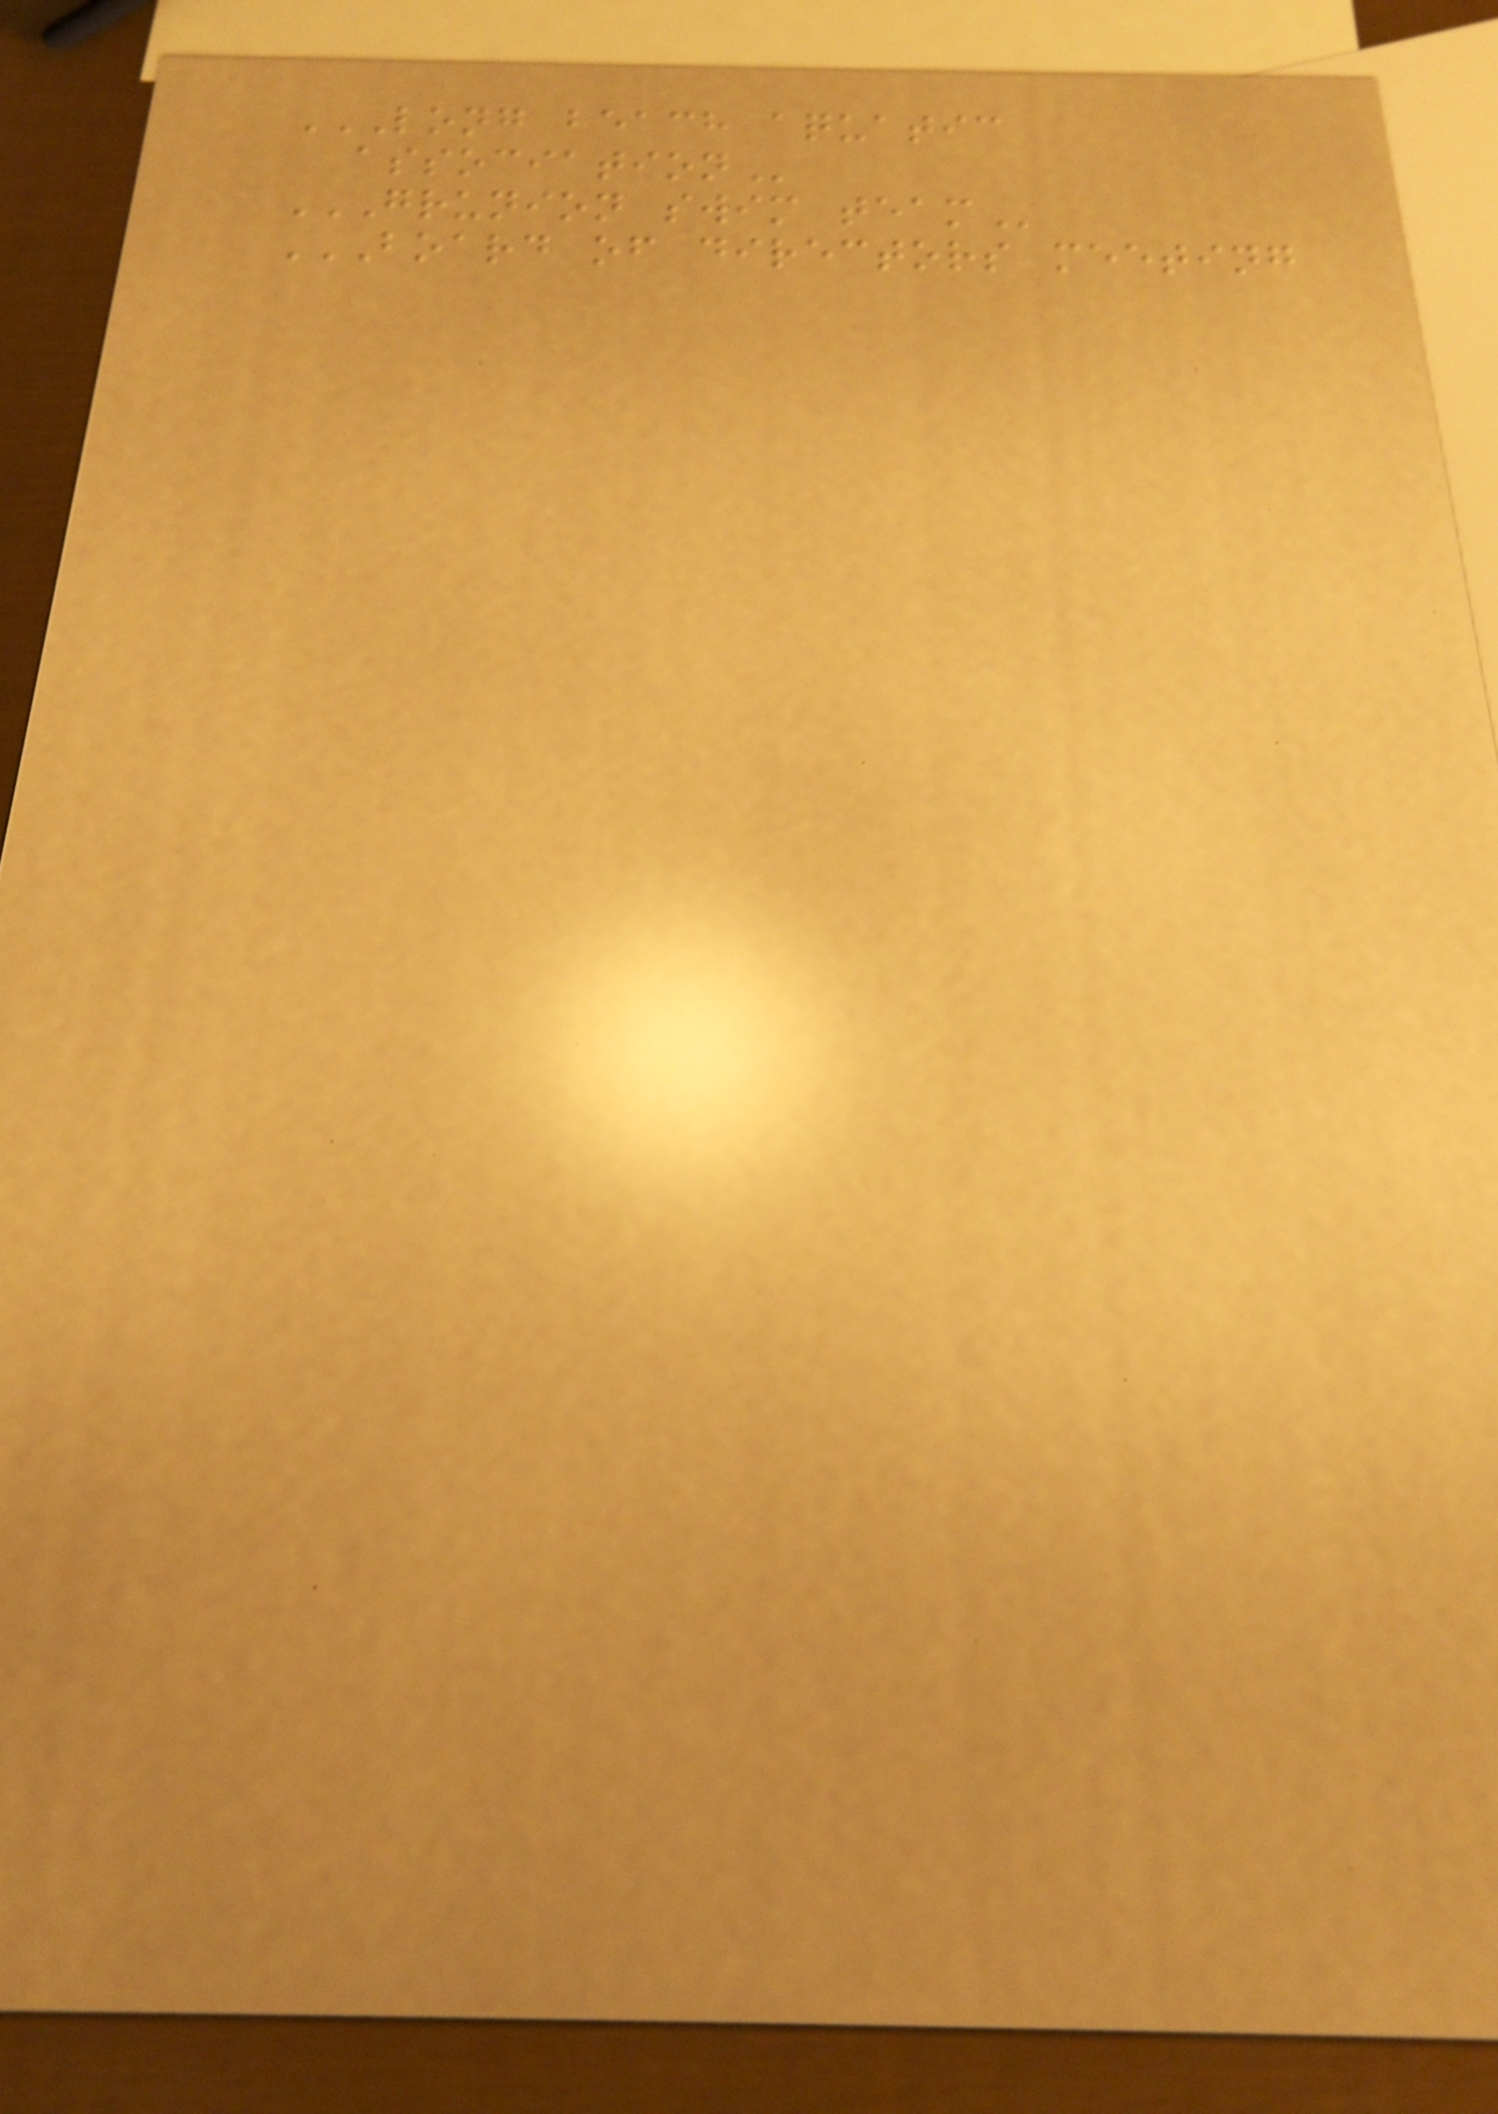LONG BEACH AQUATIC
ASSOCIATION
GRUNION SWIM TEAM
BOARD OF DIRECTORS MEETING
